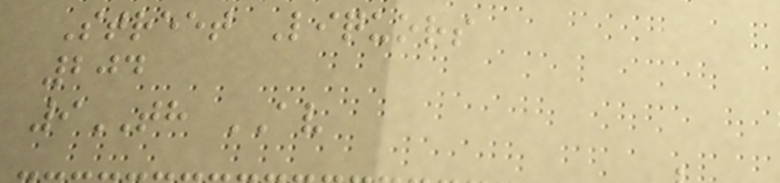Street Liquors
204
9TH AV
